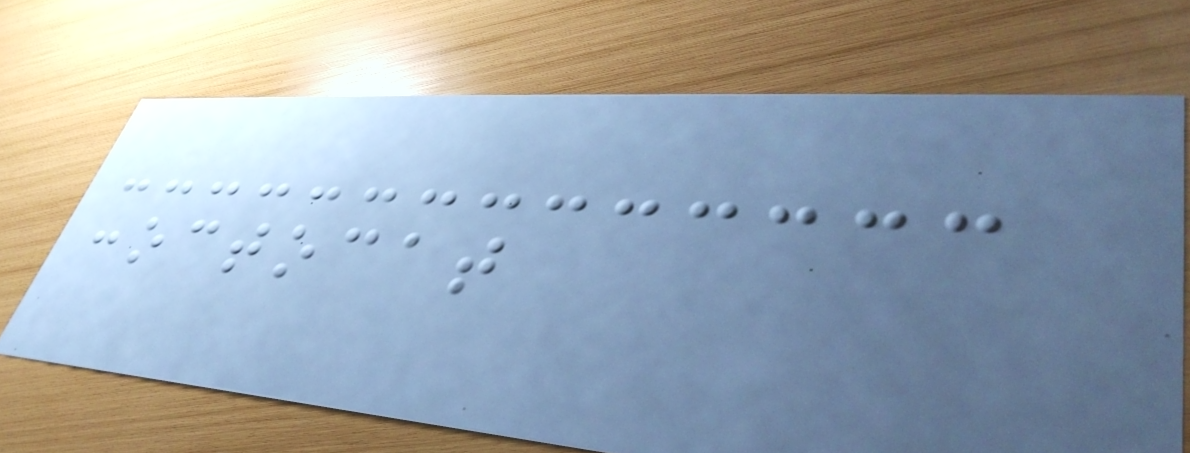:octocat
